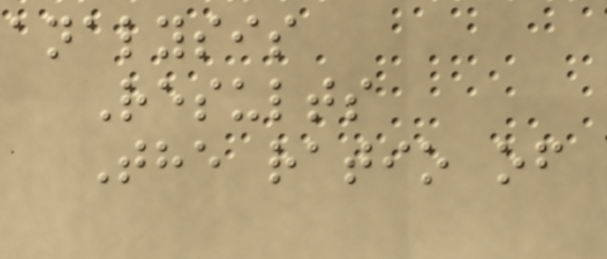analysis
Results
The ratio of
